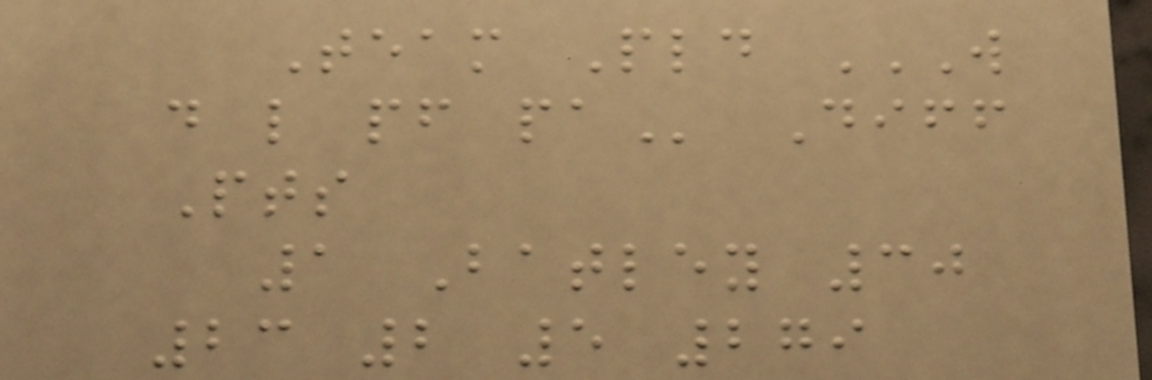Team Pld W
D L PF PA Diff
Pts
1 Batley 30
23 2 5 279
